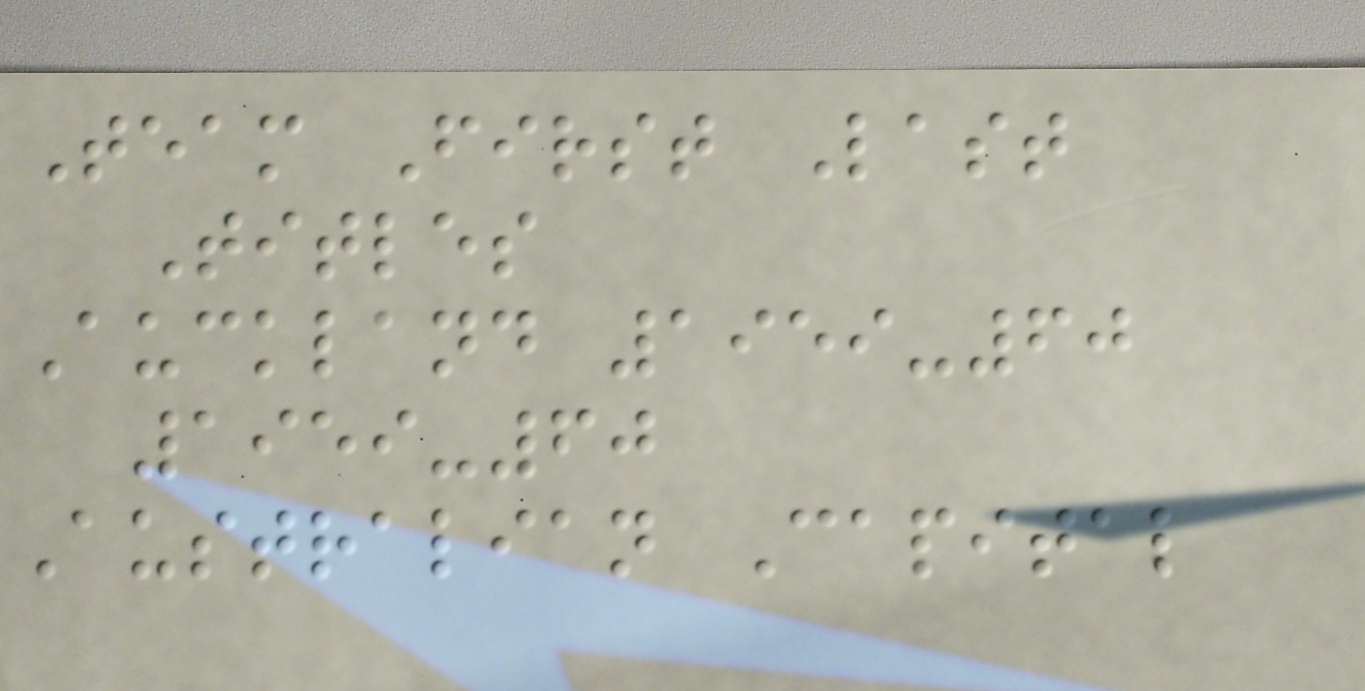Team First Last
Titles
Auckland 1959-60
1959-60
Australian Capital
